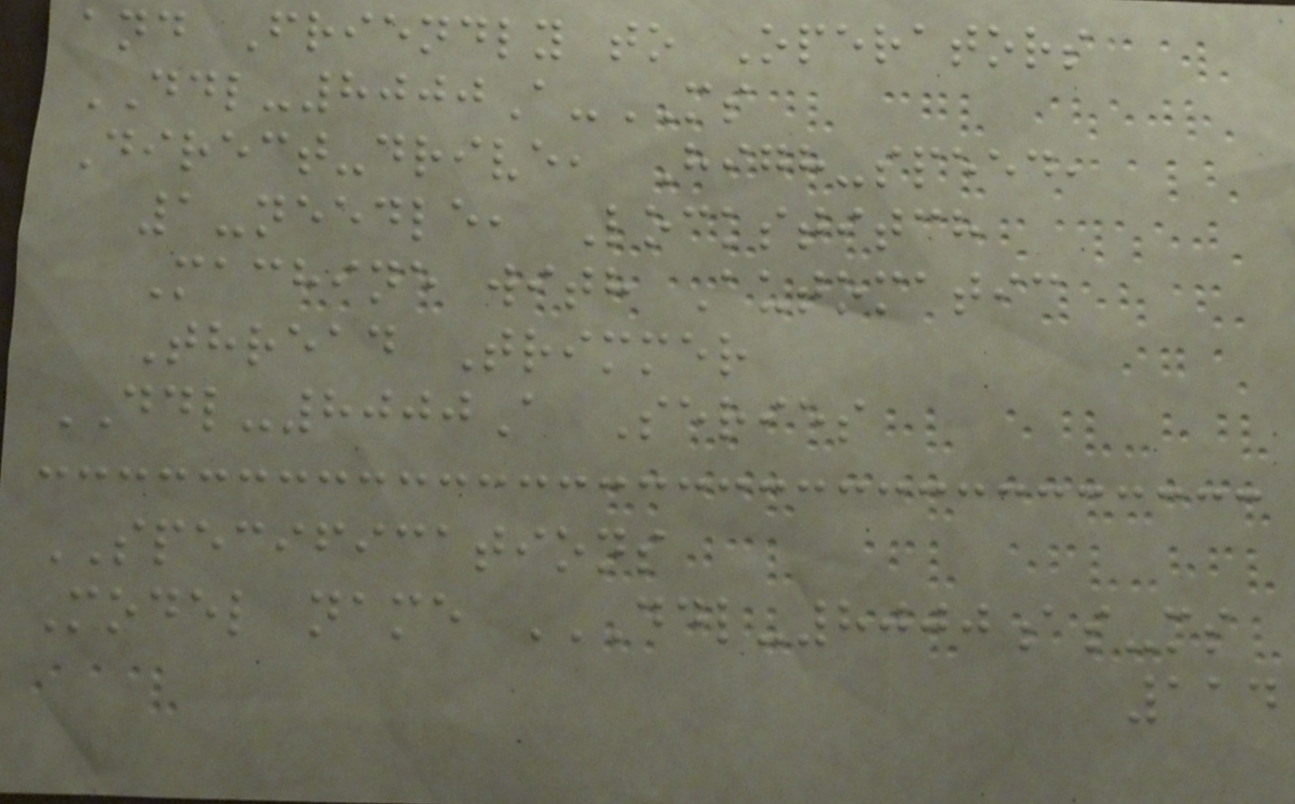and Friendly to Operators
DDL-8000A-MS
Direct-drive, High-speed,
1-needle, Lockstitch
Machine with Automatic
Thread Trimmer
DDL-8000A Series
SPECIFICATIONS
Model name DDL-8000AS-MS
114
